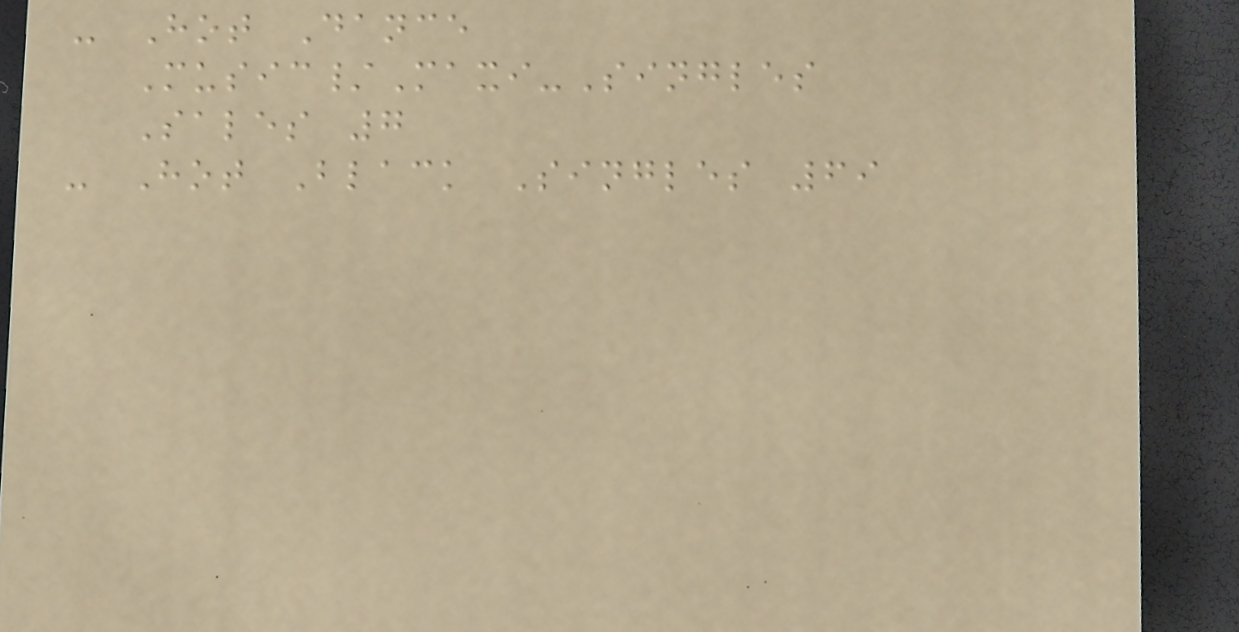- Hot Dance
Music/Maxi-Singles
Sales 7
- Hot Black Singles 69
